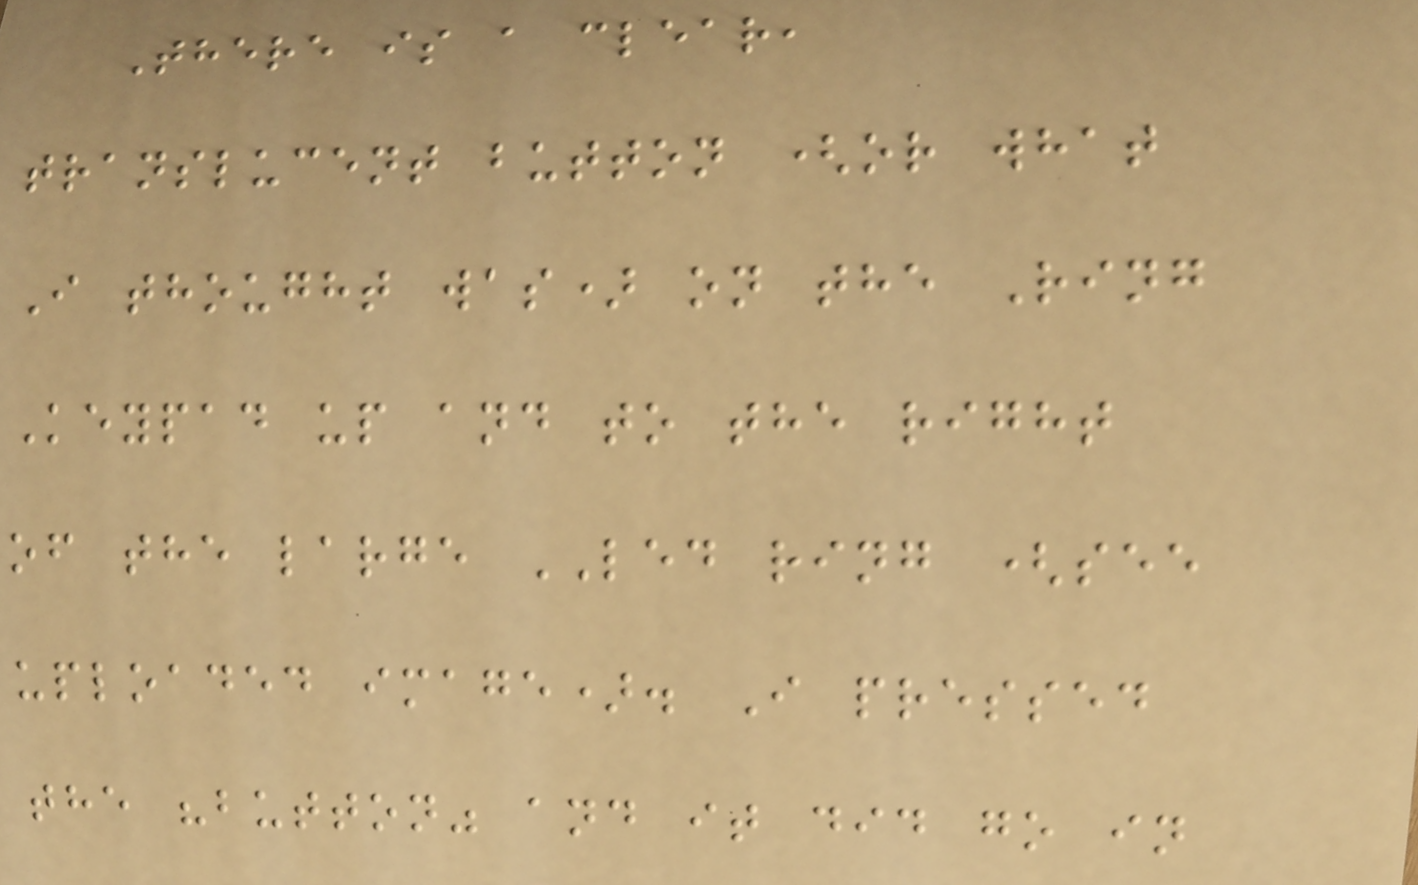There is a clear,
translucent button (or what
I thought was) on the Ring
Keypad up and to the right
of the large LED ring (see
uploaded image). I pressed
the "button" and it did go in
